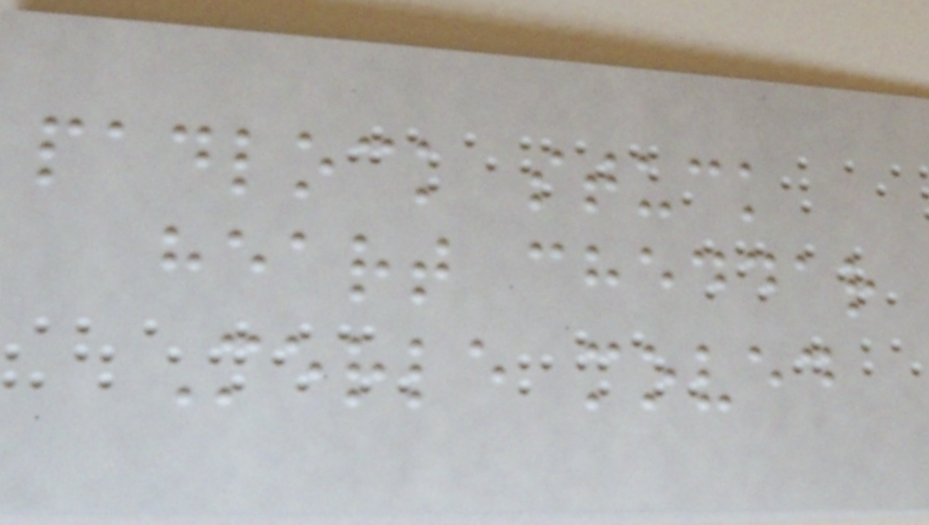padlock stuck
heart cheddar
Merle moved
